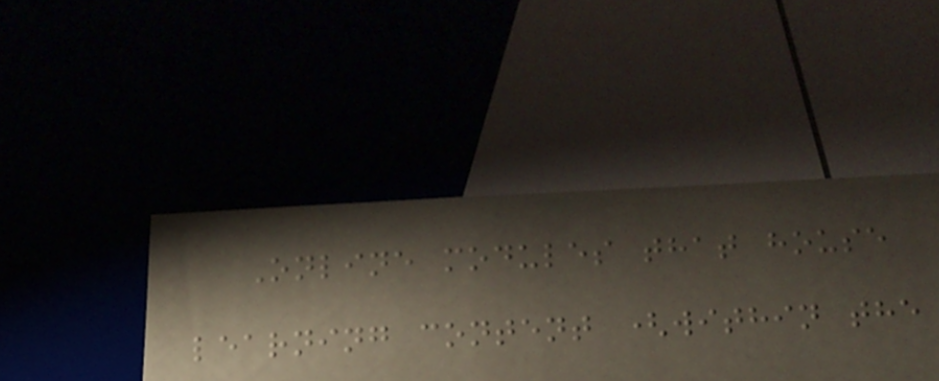Online modules that house
learning content (within the
